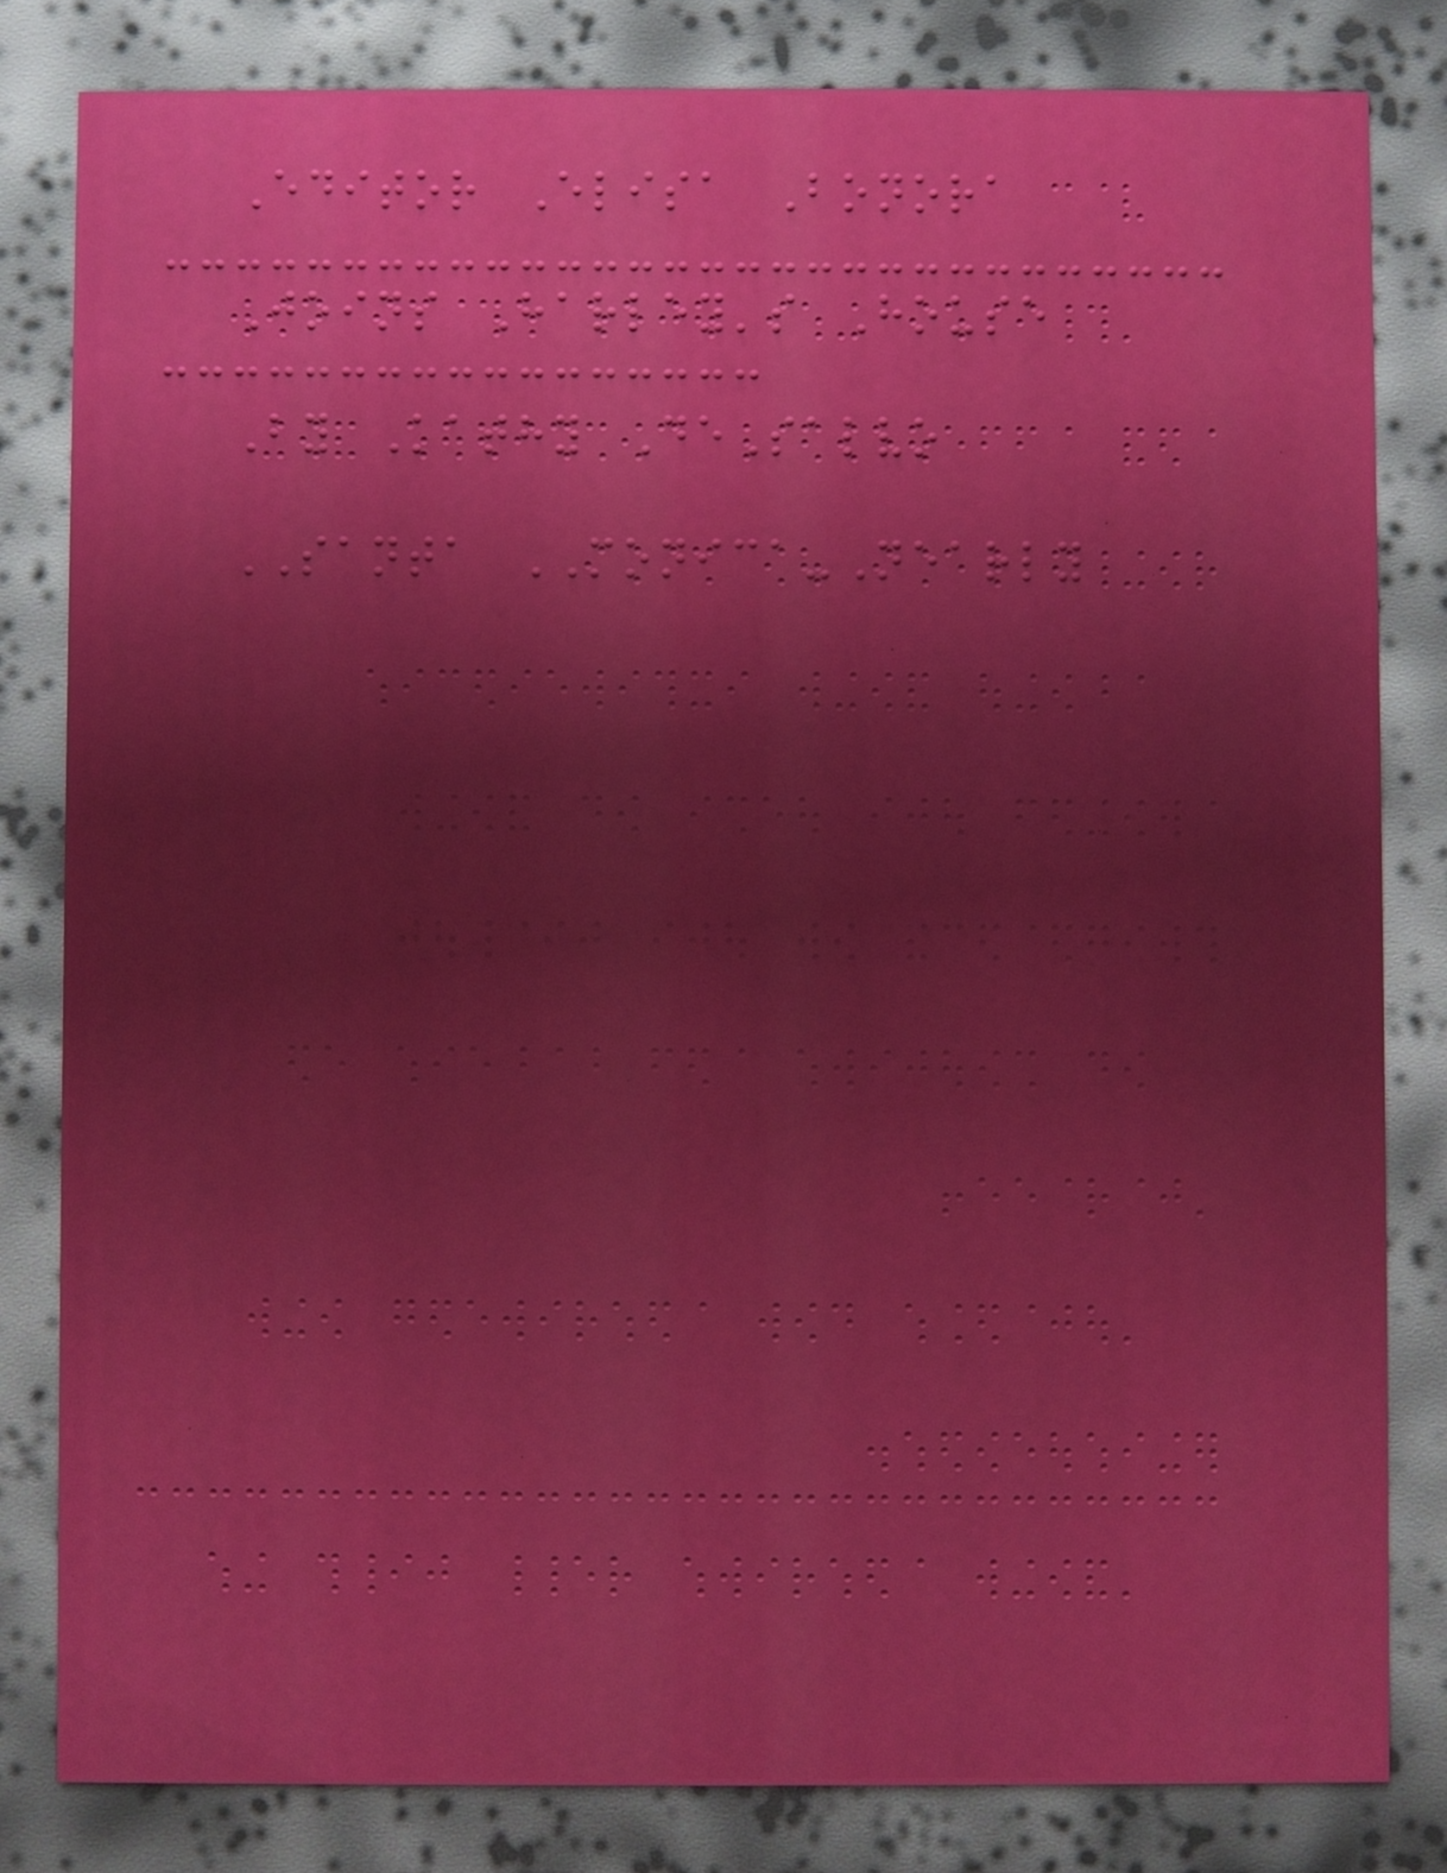Editor Elisa Bonora
Joins Harley's House
By Kathy DeSalvo
SANTA MONICA-Nearly
